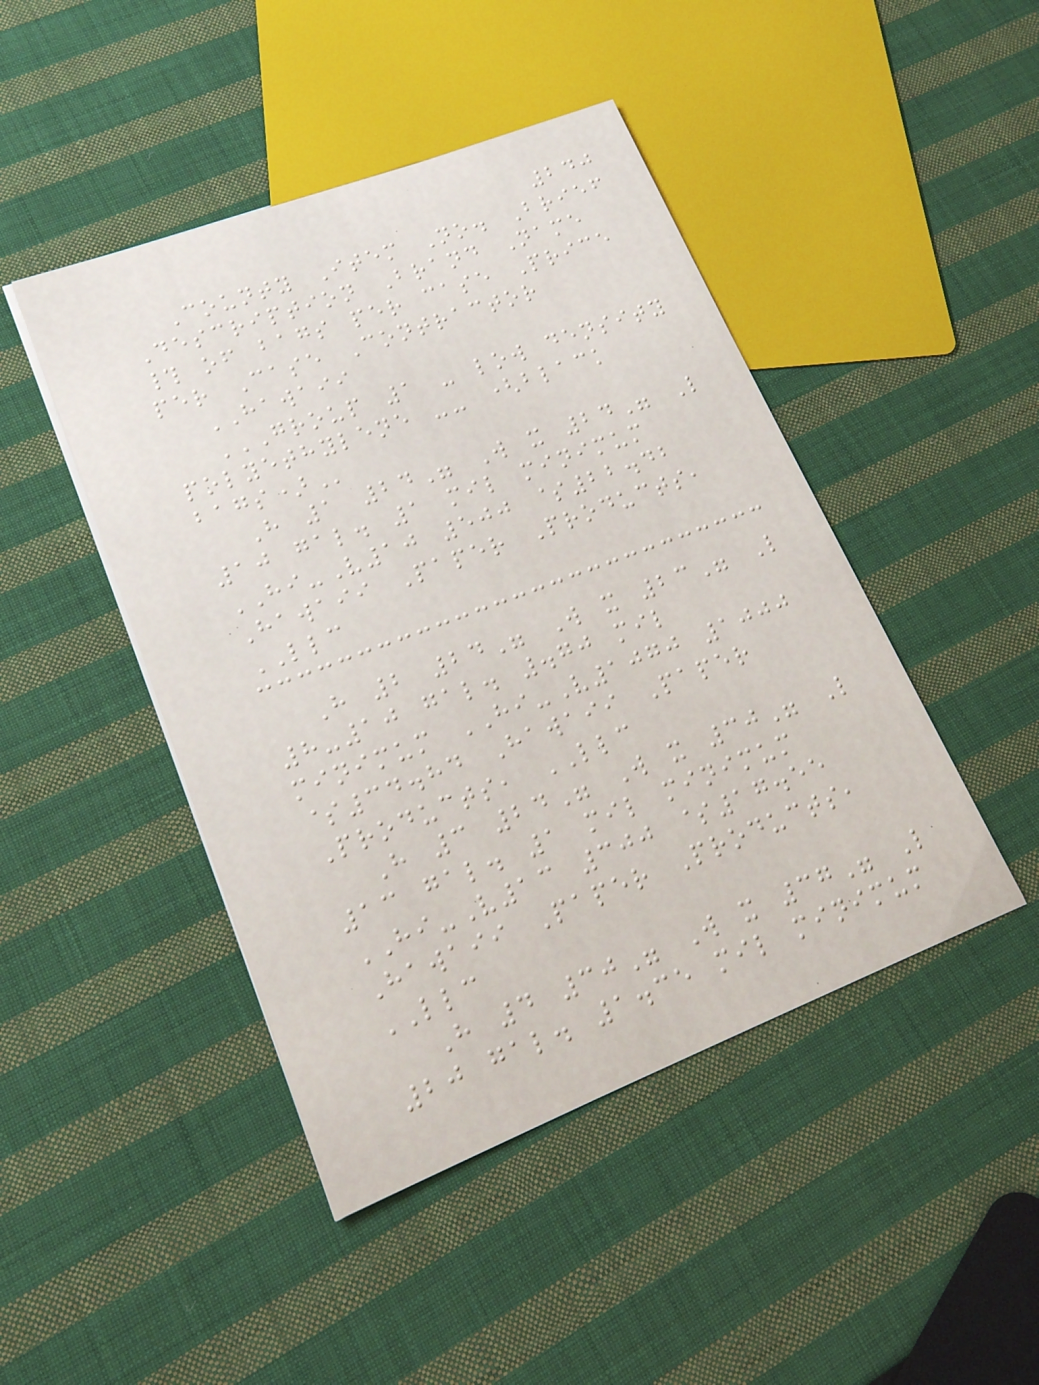240
County Item No. Brief
Description Brand Name
# of bags per case Price
per Case Contractor
HAWAII
GROUP 1 - LOW DENSITY
POLYETHYLENE -- (BLACK
BAGS)
H 1 24" W x 24" L
10 gal. 1 mil minimum
HI-V10 500 $22.42
Hawaii Paper Products,
LLC
H 2 24" W x 23" L
8-10 gal. .70 mil
minimum HI-V1070 1000
$34.84 Hawaii Paper
Products, LLC
H 3 24" W x 30" L
13 gal. 1 mil minimum
HI-V13 300 $17.55
Hawaii Paper Products,
LLC
H 4 30" W x 37" L
20 gal. 1.35 mil minimum
